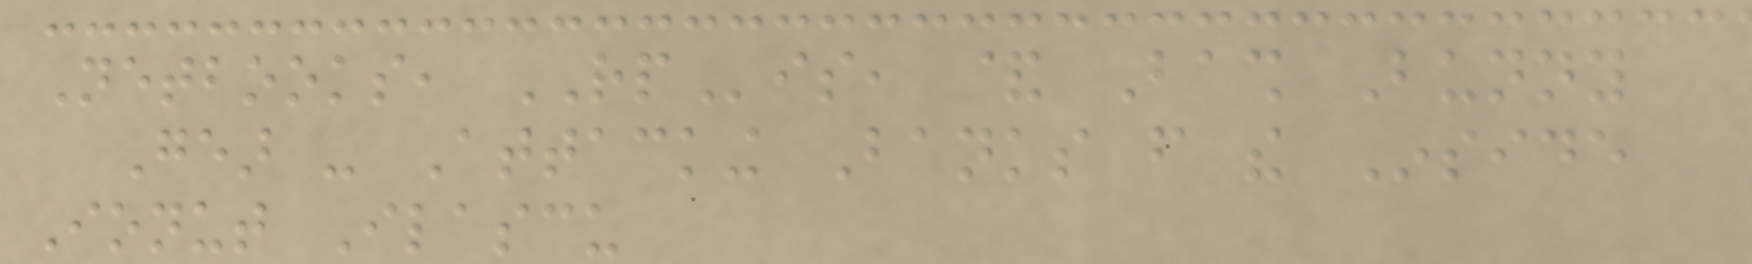Netbooks, RPis, & Bash Bunny
Gear - Attacking Banks from the Inside
Ionut Ilascu
